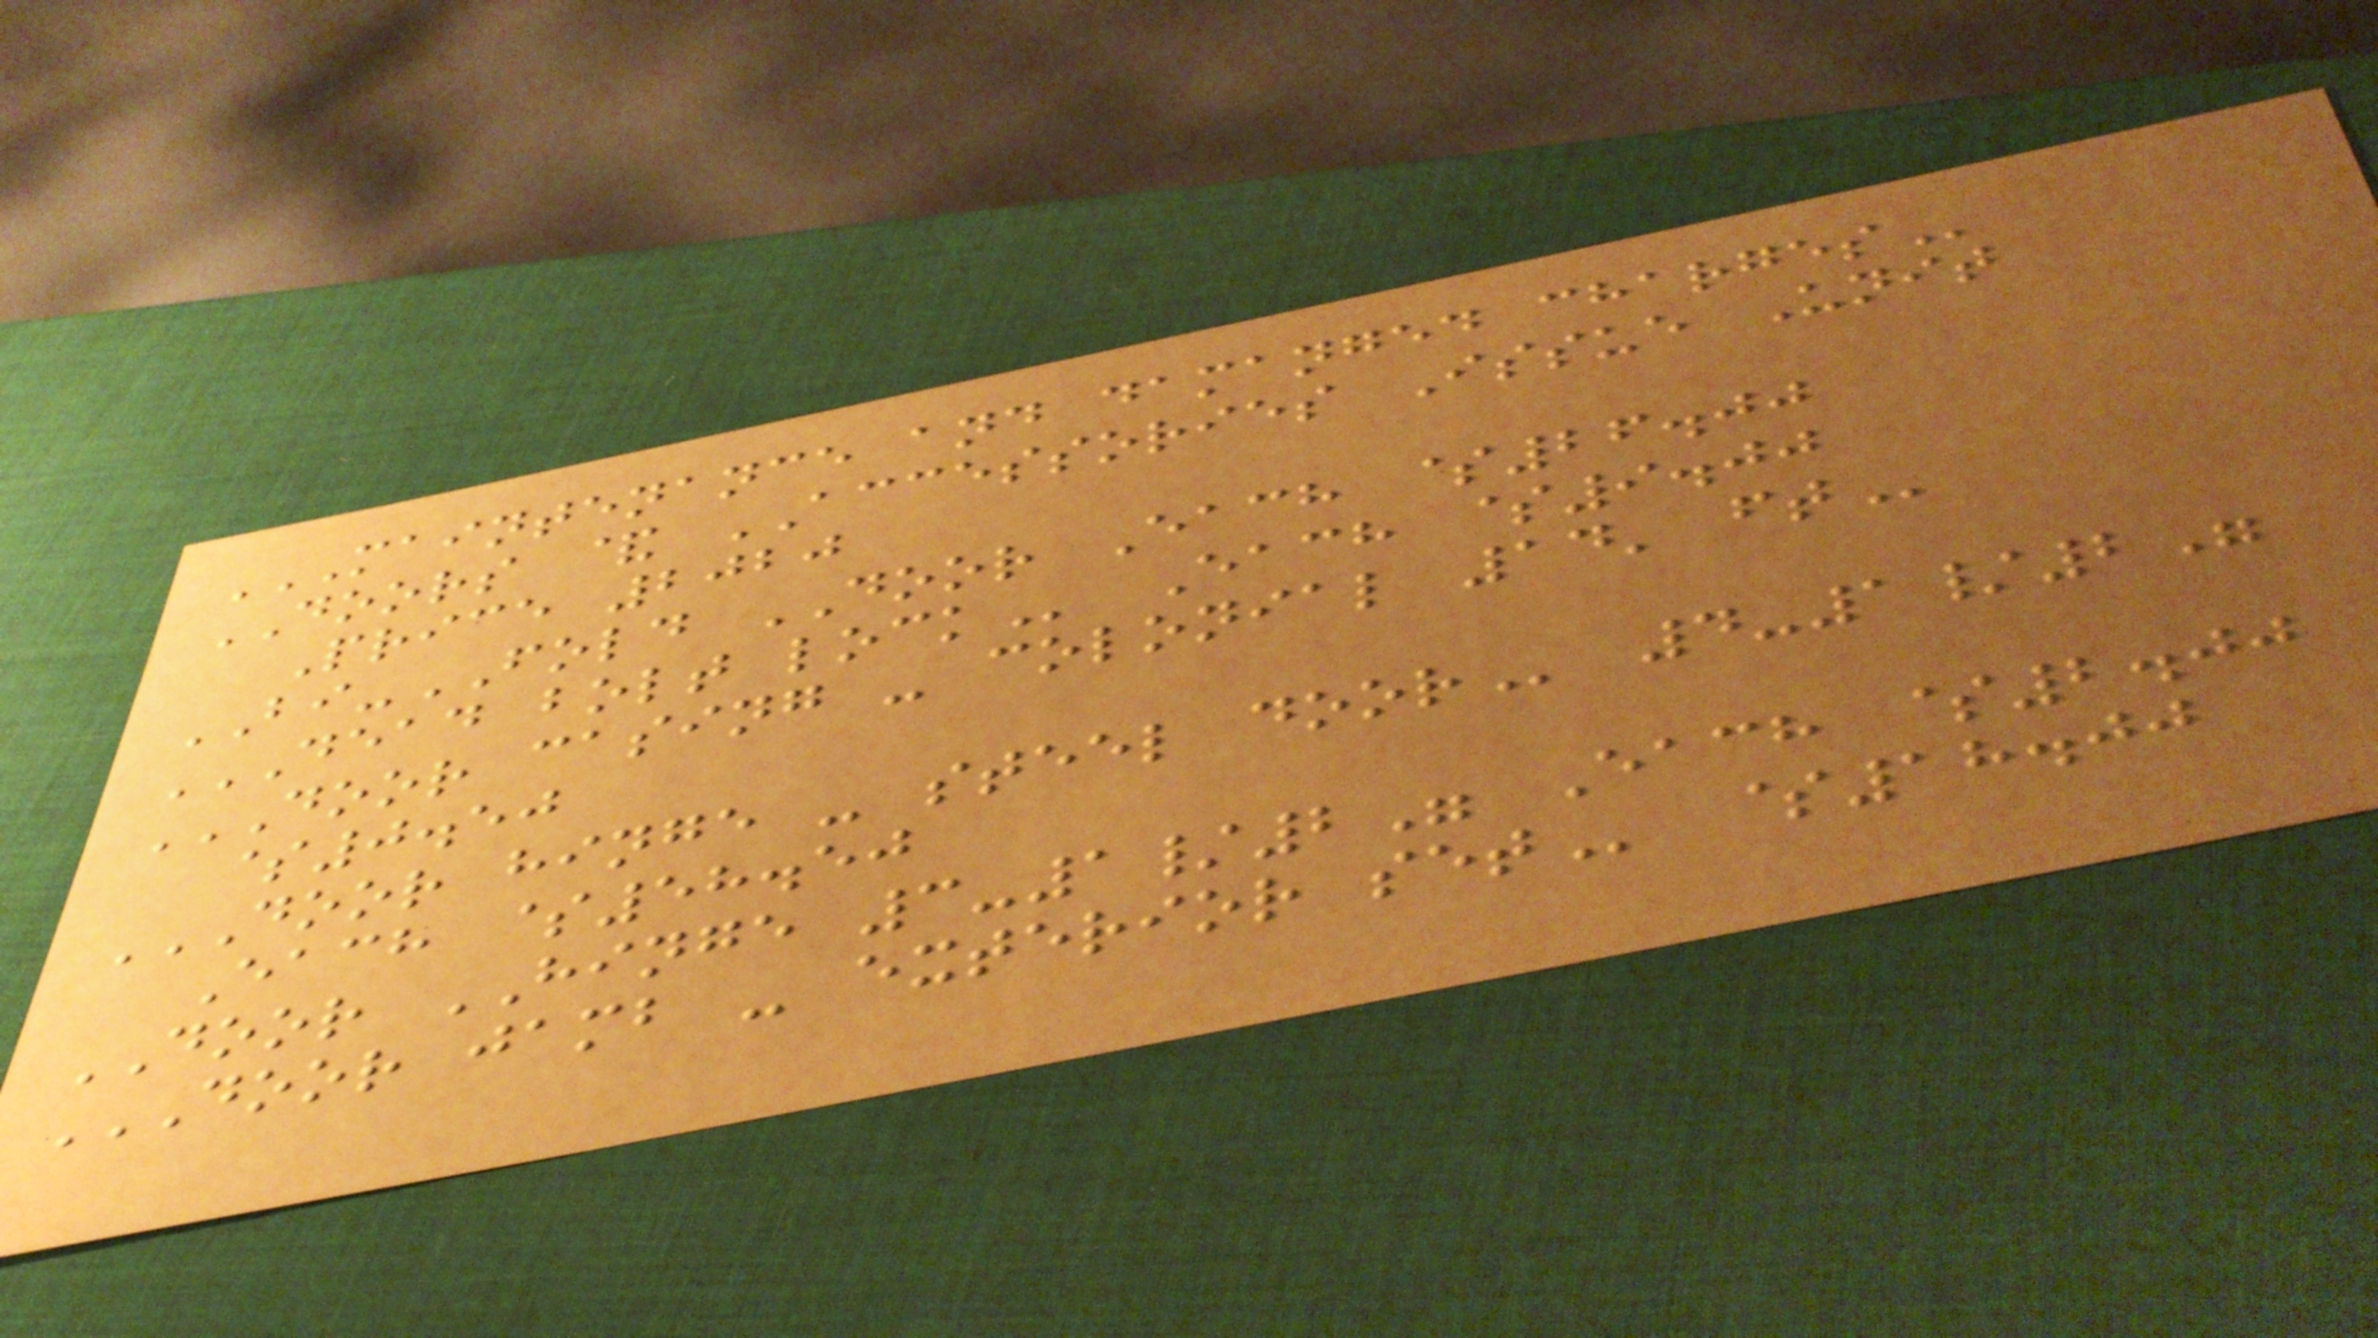MAINTENANCE AND DAMANGED CHARGES
DOORS & ACCESSORIES Issue Unit
Price 2020
BI-FOLD DOOR Each $26.00
DEAD BOLT LOCK Each $9.00
DOOR CASING - COLONIAL 14' FT
$0.50
DOOR HINGE - STEEL DOOR 4-1/2"
Each $58.50
DOOR HINGE 3-1/2" Each $2.00
DOOR JAMB - EXTERIOR SET $18.00
